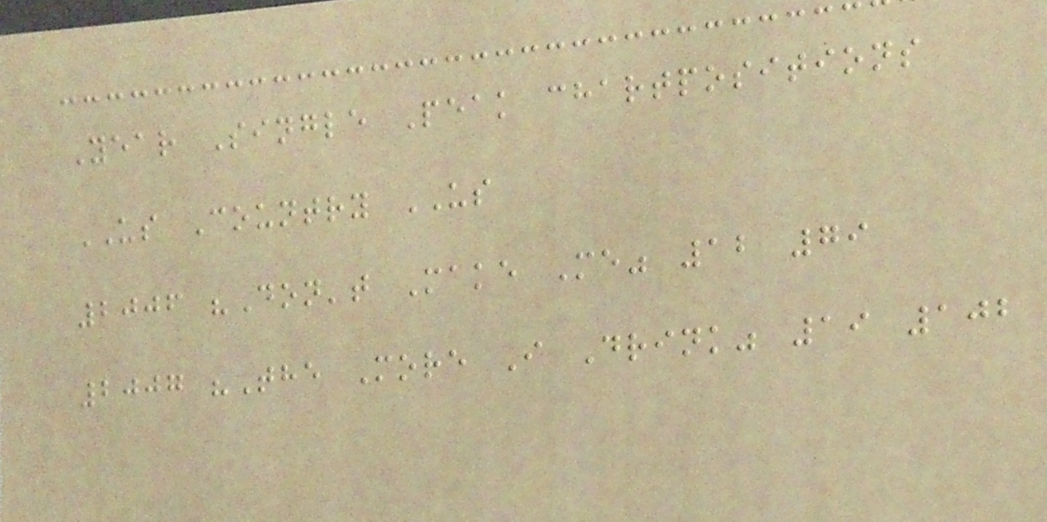Year Single Peak chartpositions
US Country US
2006 "Don't Make Me" 12 79
2007 "The More I Drink" 19 102
